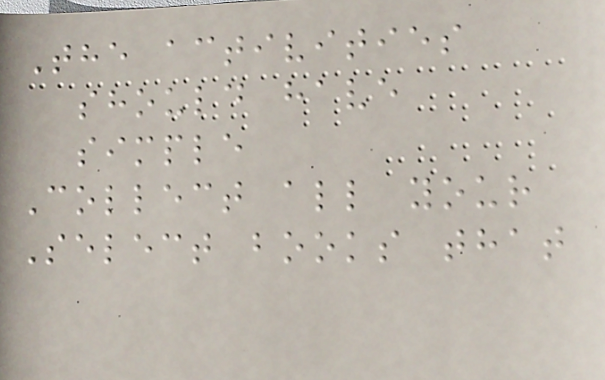The activities
should have
simple
Collect all your
Select books that
